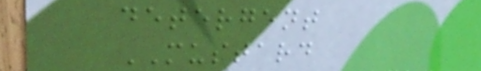detergent
MUSTARD
